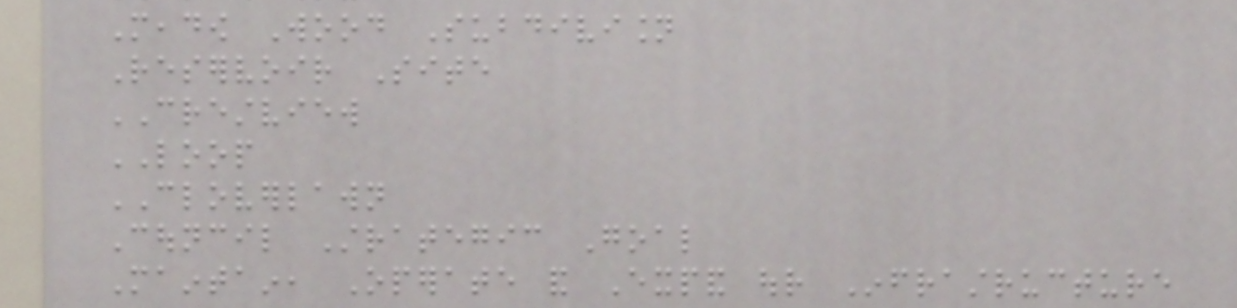Meadow Wood Subdivision
Reservoir Site
CRESTVIEW
LOOP
CLOVERLAWN
Council Strategic Goal
Maintain, Operate and Expand our Infrastructure
